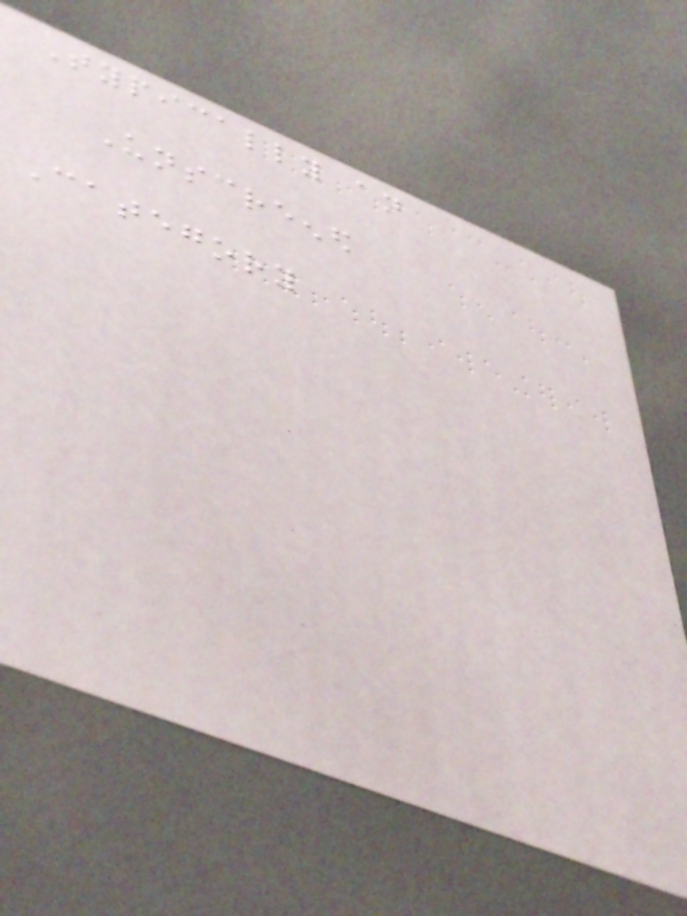Typically an
Unscreened
Category
